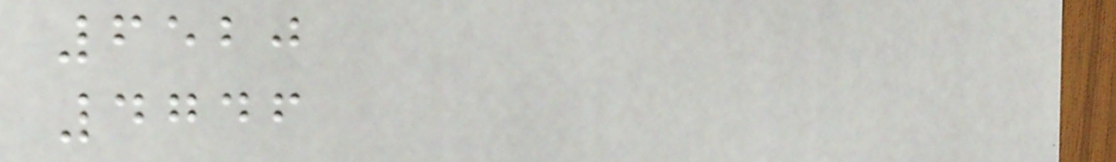6520
4746
